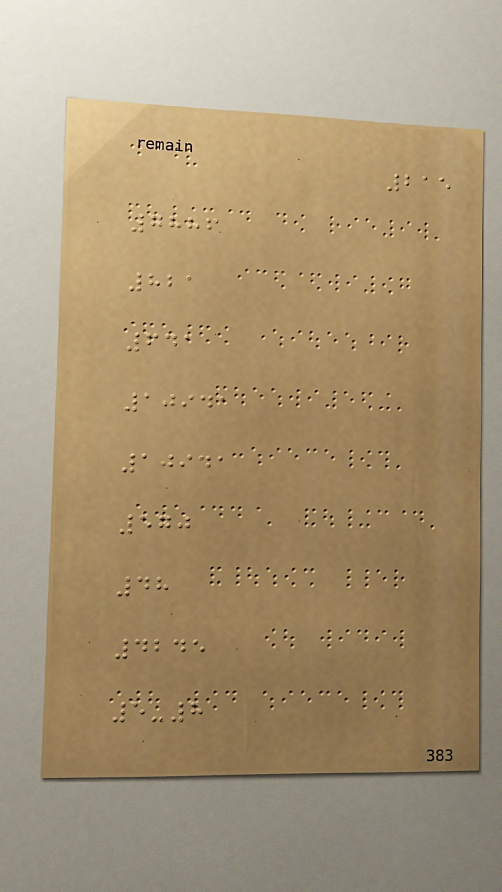215
7886
821
641
10941
10941
570
48
4245
5-8
